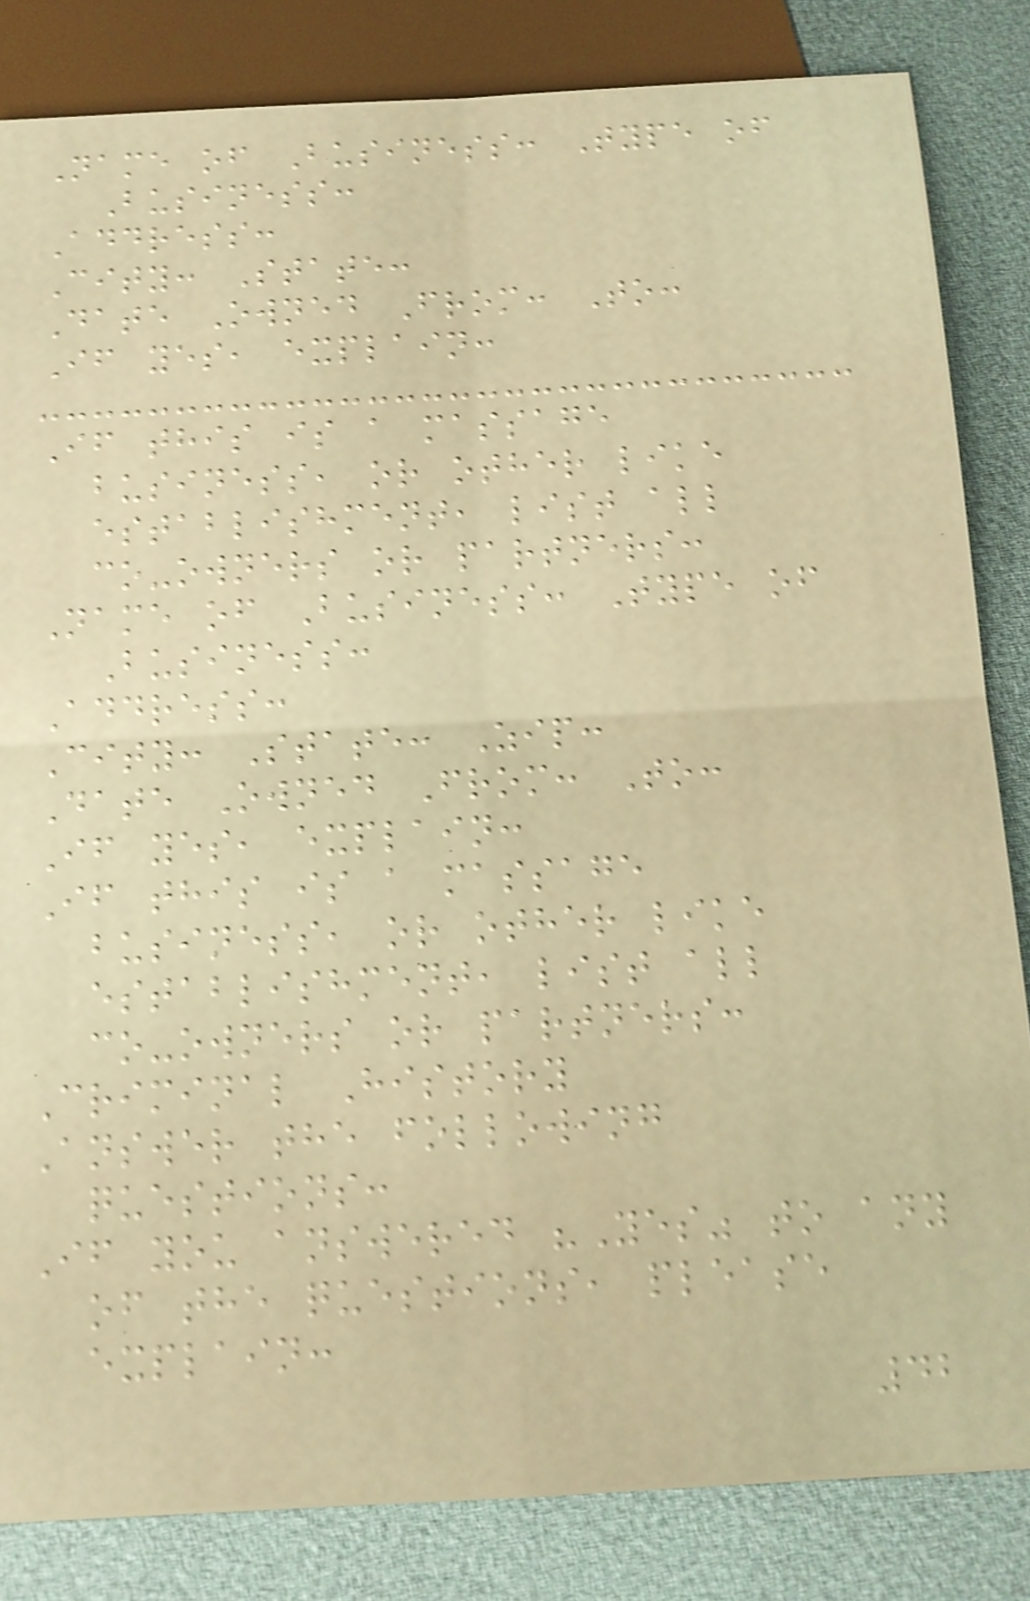Name of Business: Type of
Business:
Address:
City: State:
Date Owned From: To:
If yes, explain:
If this is a massage
business, or other like
establishment, list all
co-owners or partners:
Name of Business: Type of
Business:
Address:
City: State: Zip:
Date Owned From: To:
If yes, explain:
If this is a massage
business, or other like
establishment, list all
co-owners or partners:
Criminal History
Answer the following
questions:
If you answered "Yes" to any
of the questions, please
explain:
42
